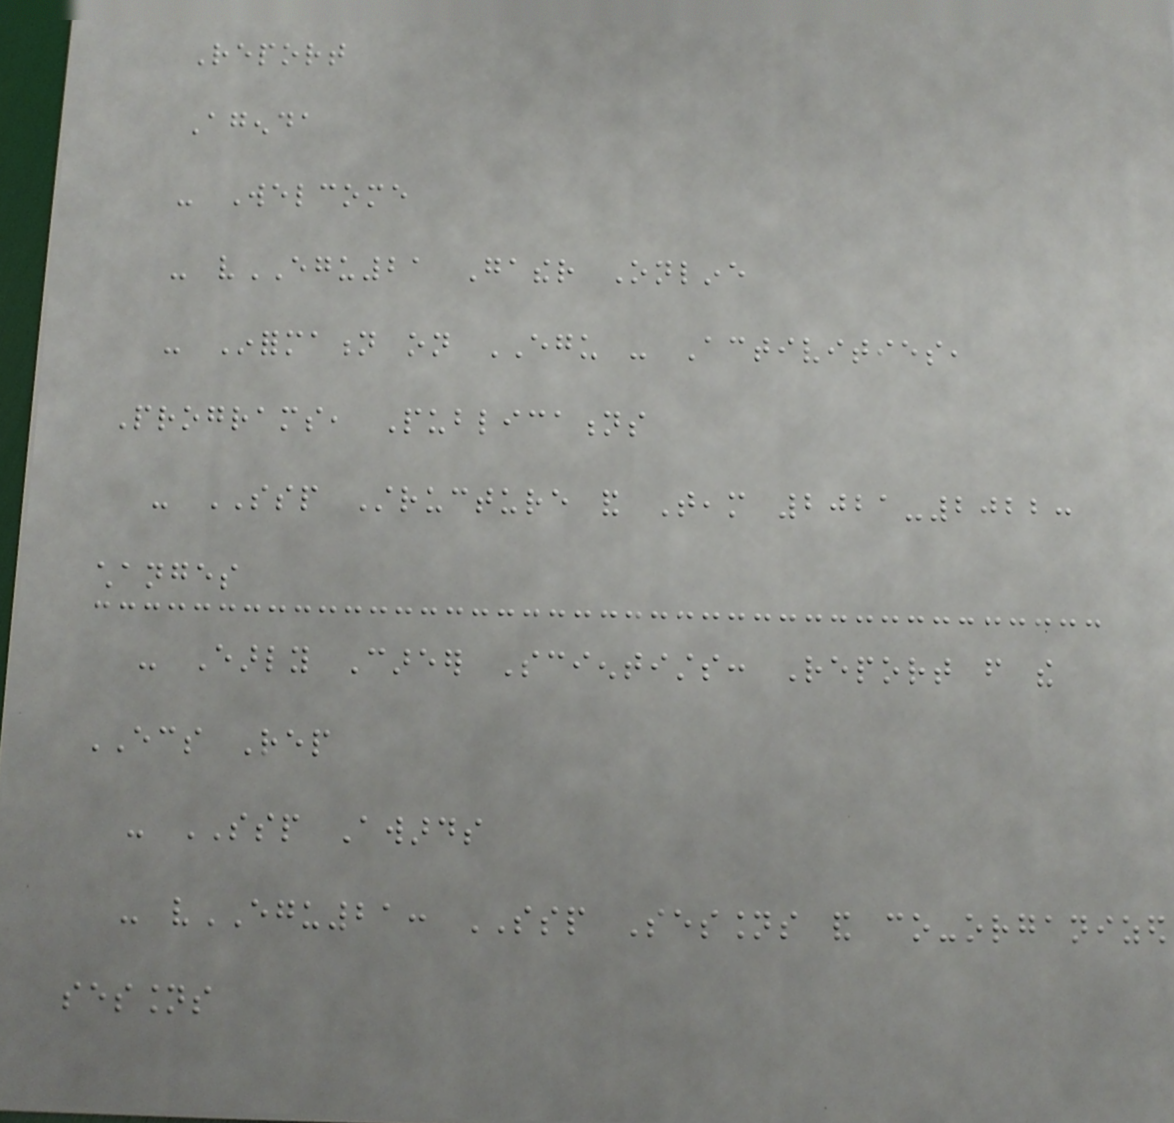Report
Agenda
- Welcome
- vEGU21 Gather Online
- Information on EGU - Activities,
Programs, Publications
- SSP Structure and Team 2021-2022:
changes
- Early Career Scientists: Report from the
ECS Rep
- SSP Awards
- vEGU21: SSP Sessions and co-organized
sessions
